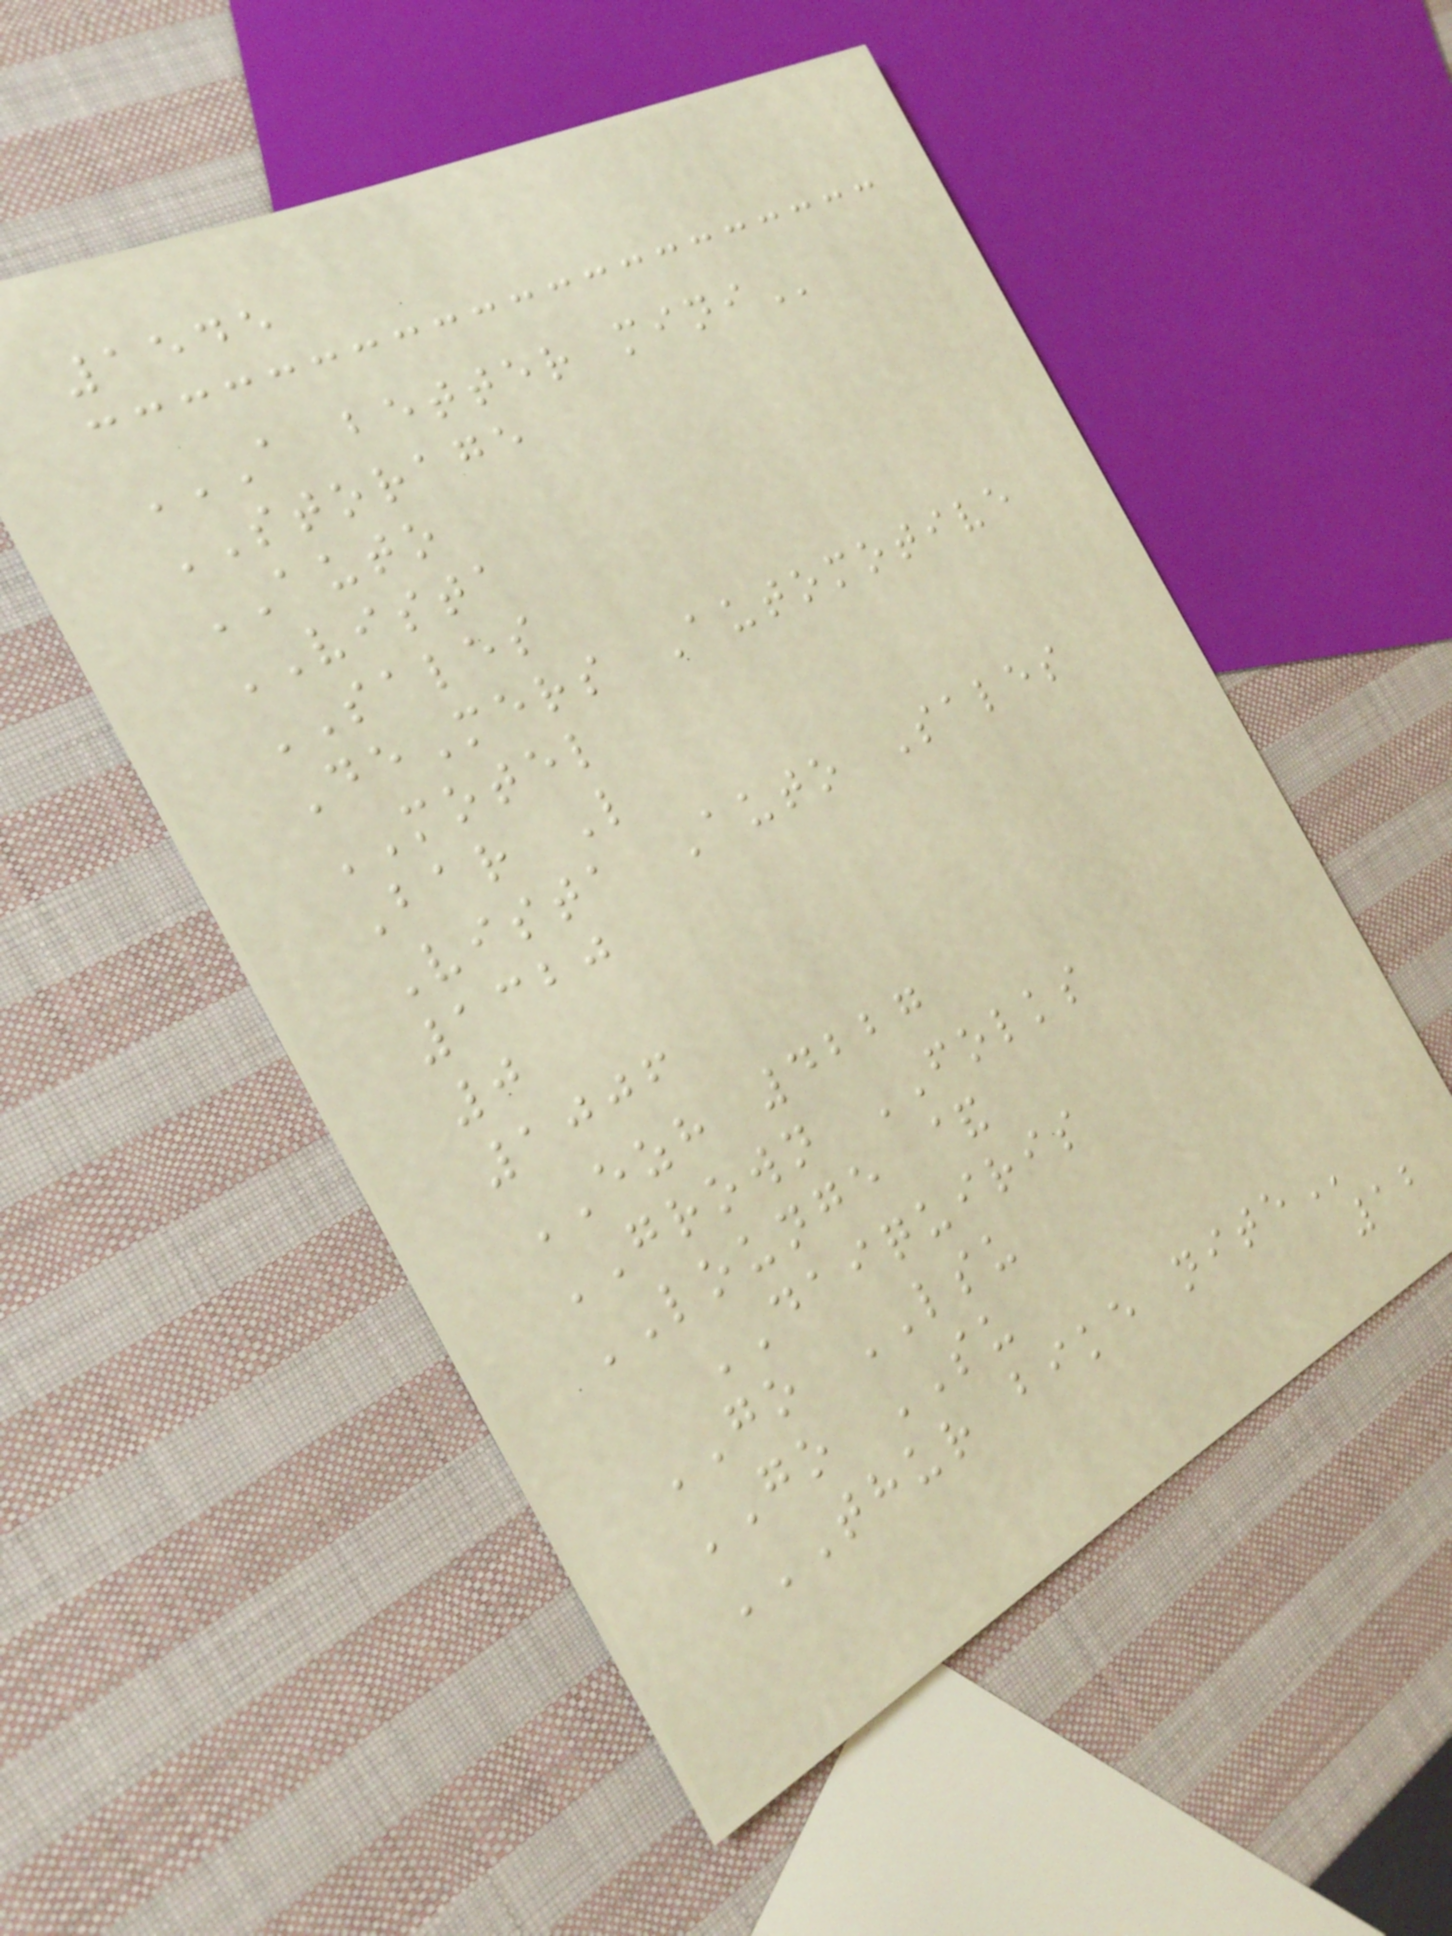1545
A BETTER MINI
STORAGE
AUTO
VISTA
SALES
DeMers Automotive
MOTEL
Bar L
Vista Auto Sales
1320
0
1006
EZH 4227
GROWN FOLKS
LOUNGE &
DAIQUIRIS
GO LSU
GO SU
THUR BIKE NITE
12
